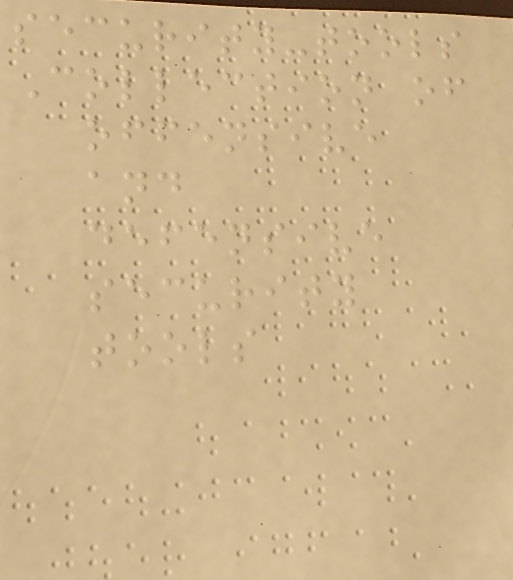security-tools
Collection of
offensive
and
defensive
security
tools
